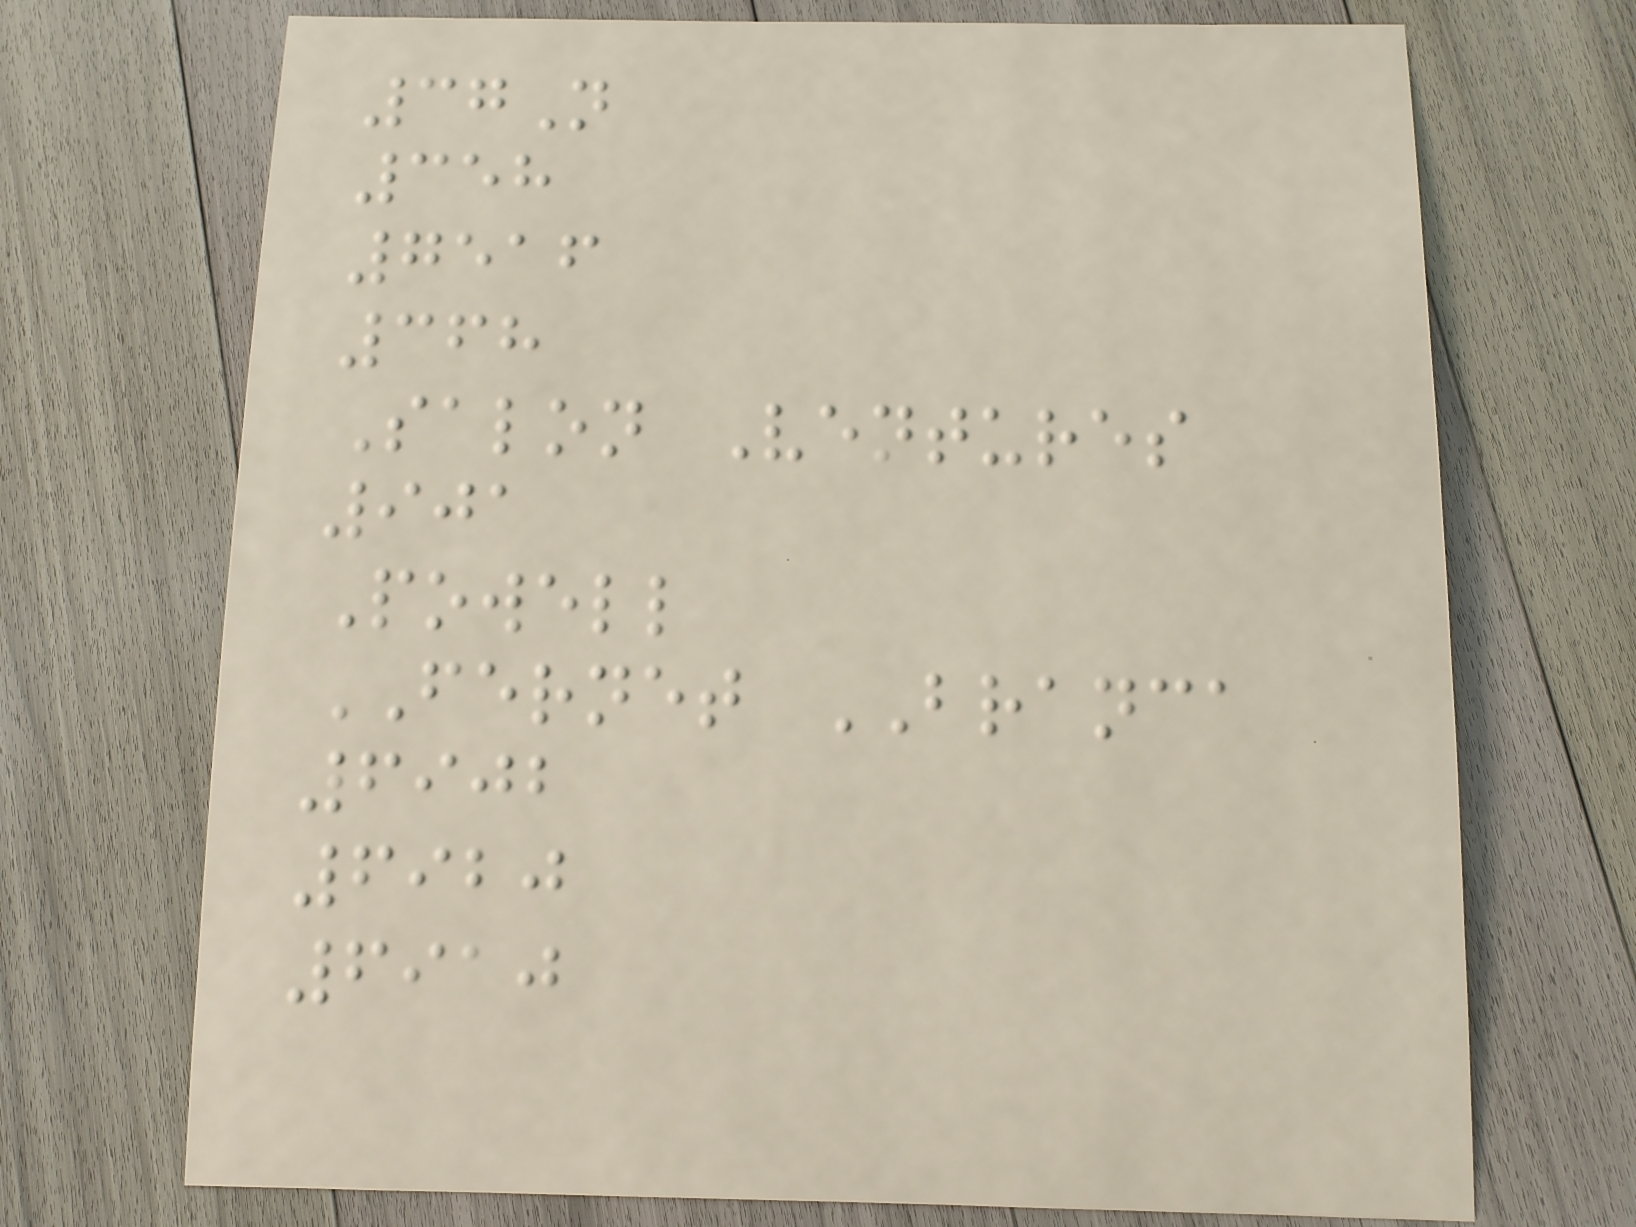37N
358
7516
368
Salon Ventures
901
Powell
FERNET BRANCA
6902
6920
6910
